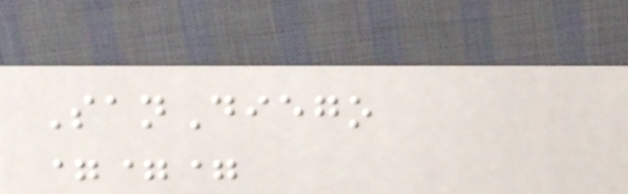SanDiego
===
